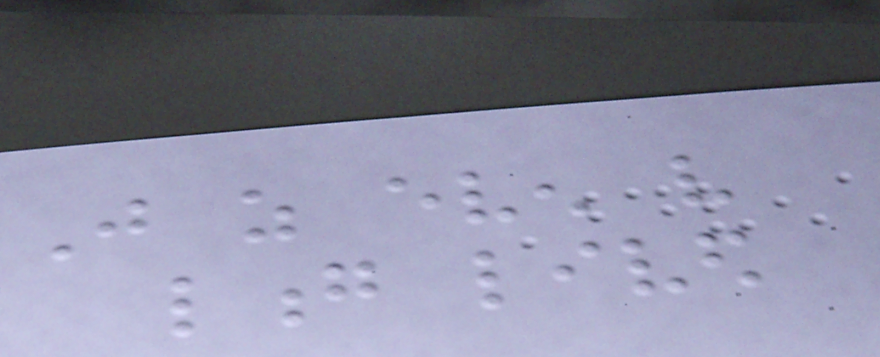Just as even very
long lived
